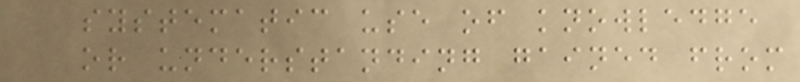systematic use of knowledge
or understanding gained from
